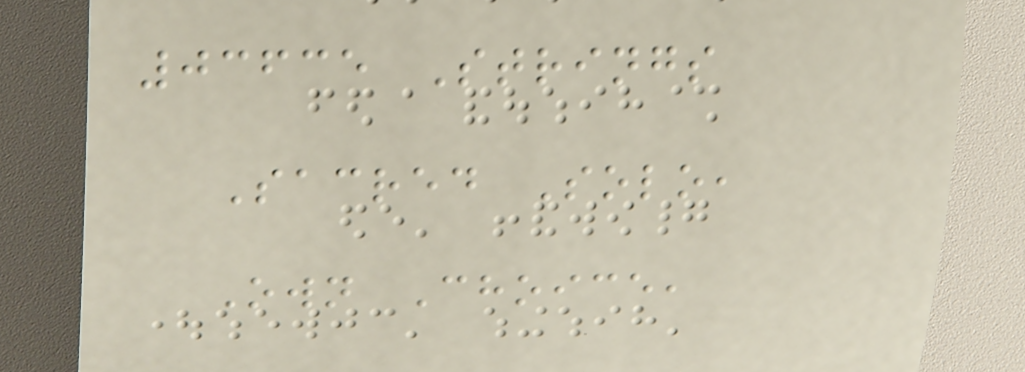03635 Strings
Sacred Solo,
Own Choice,
